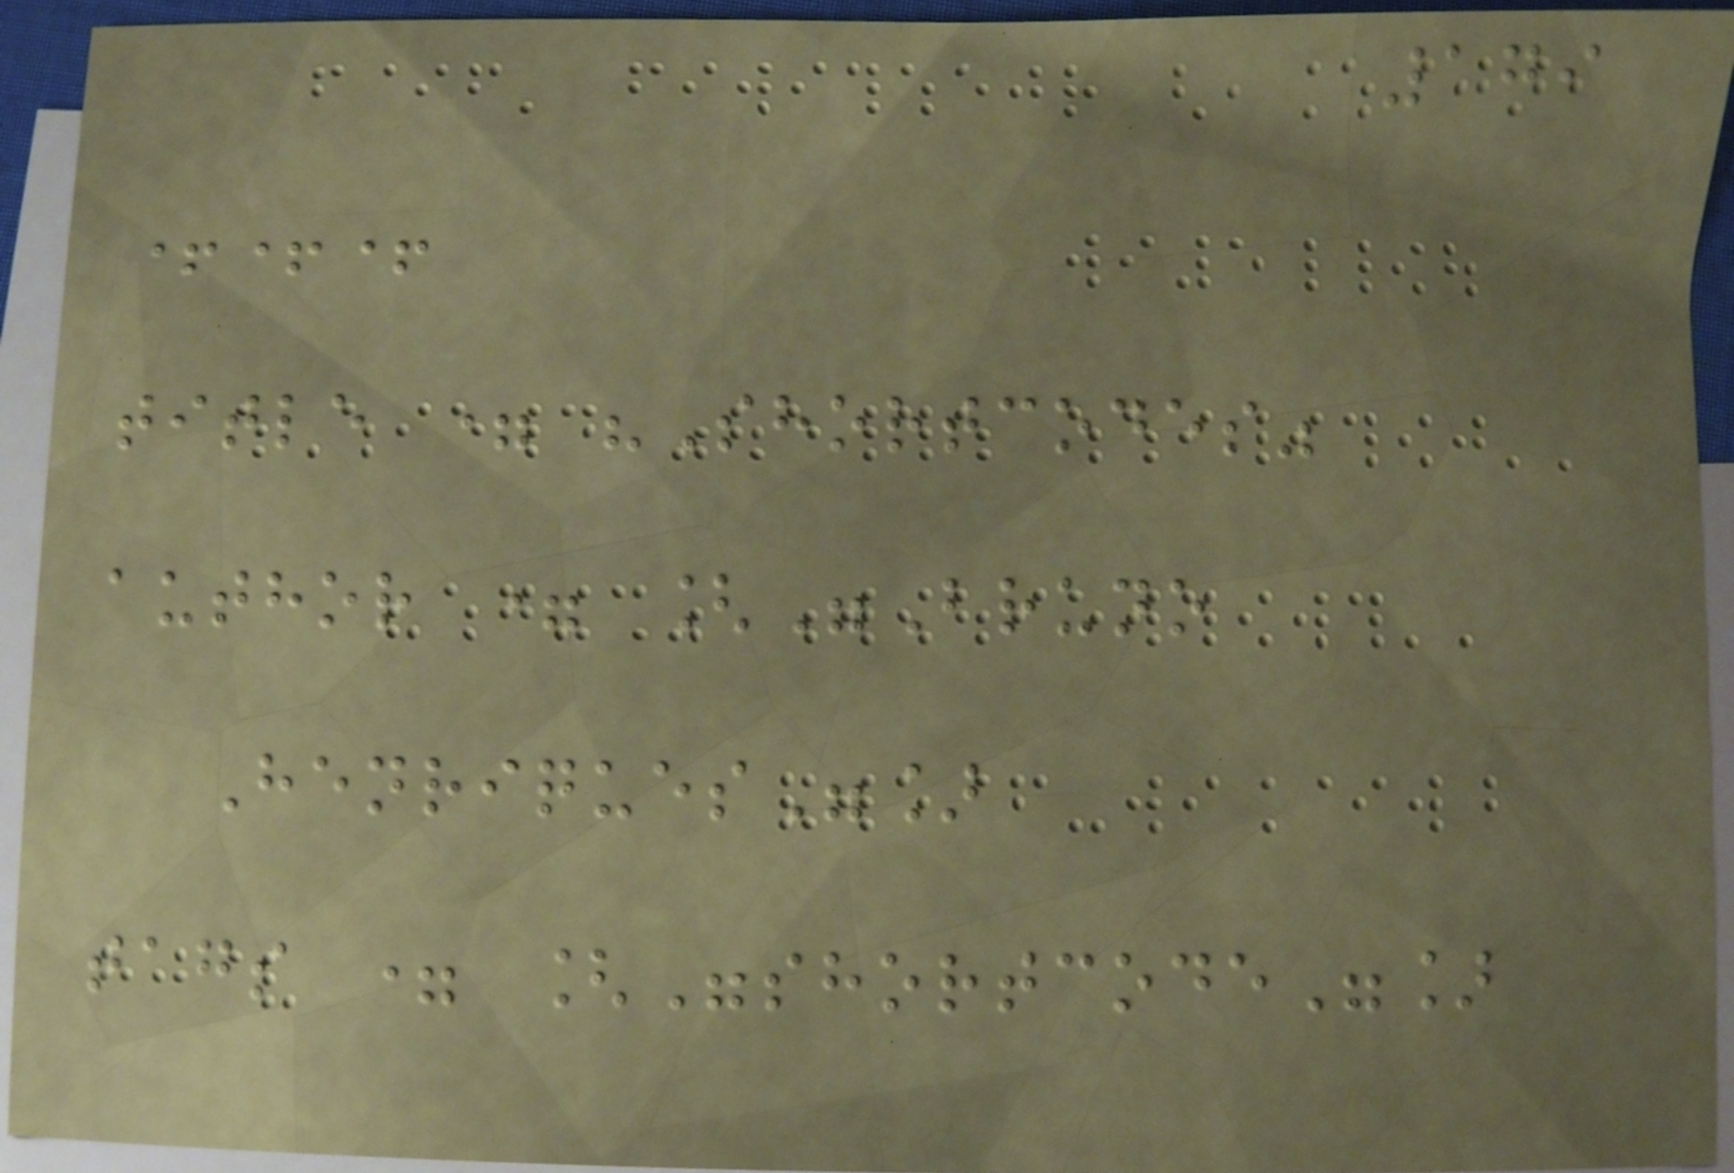179
+++
title = "Shortcodes"
author = ["Bruno
Henriques"]
tags = ["shortcode"]
